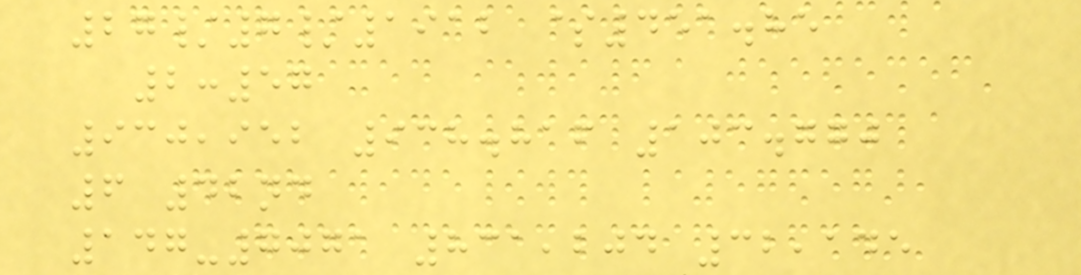27/7/1912 $451.85
2:57
930,952 938.816 103.770
6 42nd
147-7071 831,204 32,145
